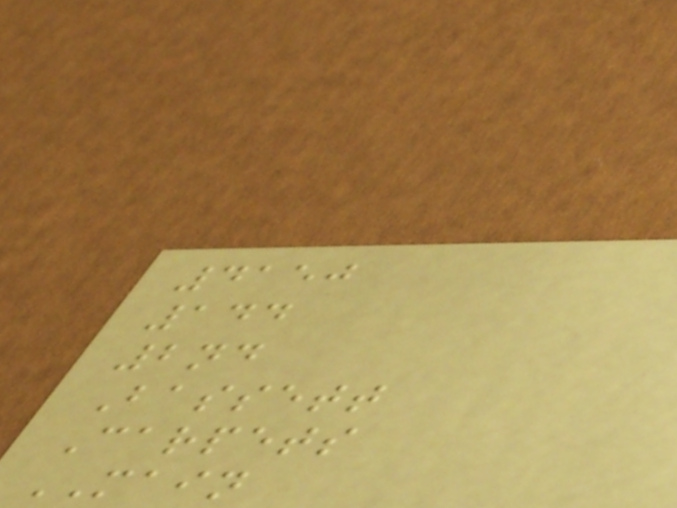4150
144
2nd
Bassett
Carpets
MAIN
